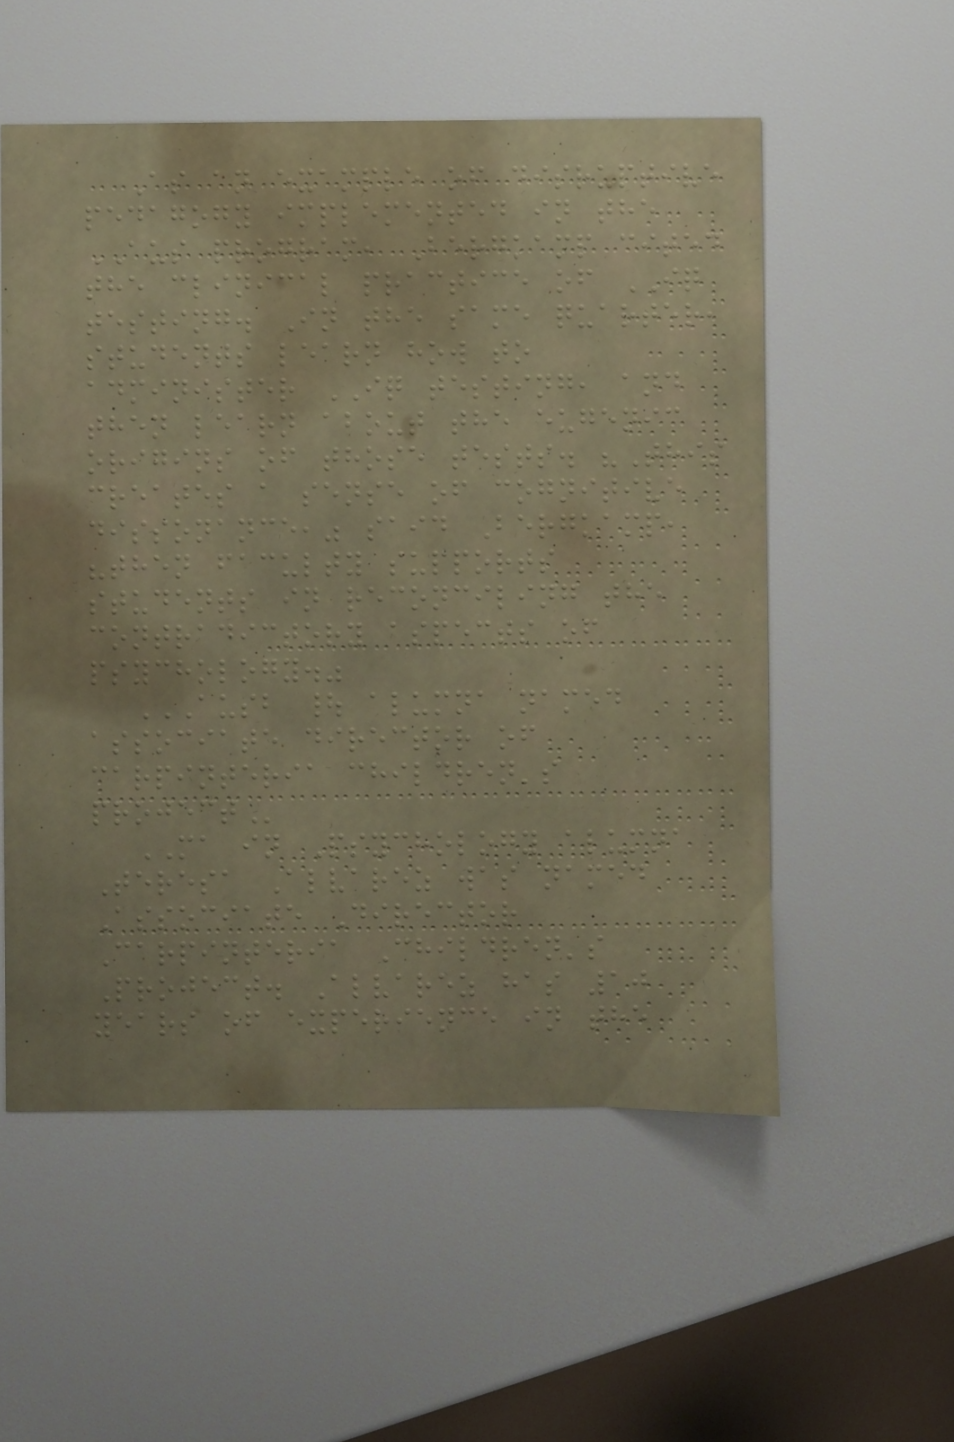As an example of disruptive
pedagogy implemented in the
AUS program, Bergkamp cited
the clinical practice of IQ
testing. In the same quarter,
students learn how to
administer IQ testing, and
then learn about the eugenic
origins of those tests. "This
creates a sense of cognitive
dissonance," said Bergkamp,
"then faculty supports
students in reconciling the
contradictory aspects of
psychology."
AUSB | ALUMNA NAMED
ASSOCIATE DIRECTOR OF
CARPINTERIA CHILDREN'S
PROJECT
MA in Psychology alumna
Teresa Alvarez was named
Associate Director
Carpinteria Children's
Project. Alvarez has 10
years of experience in the
